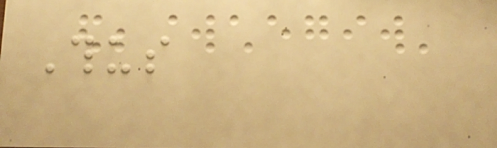Thus
